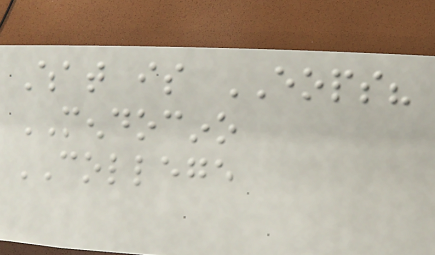What is EOPS?
MENDOCINO
COLLEGE
